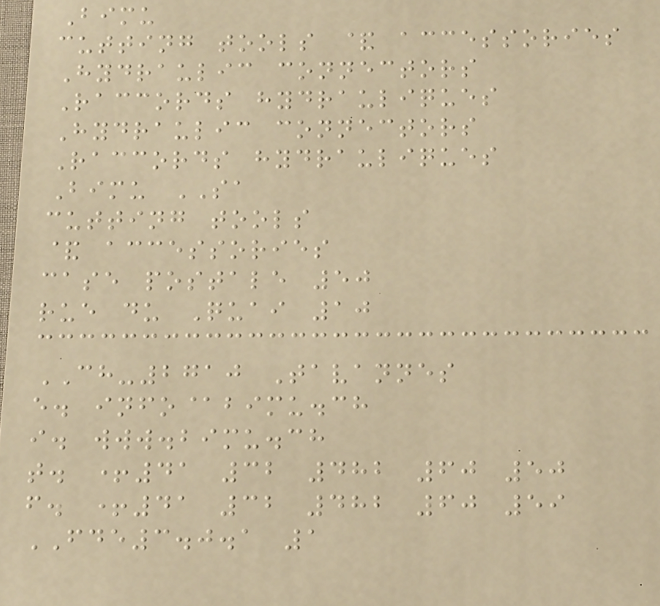Bimu
cutting tools & accessories
Hydraulic connectors
Raccords hydrauliques
Hydraulic connectors
Raccords hydrauliques
Bimu SA
cutting tools
& accessories
case postale 50
rue du Quai 10
CH-2710 Tavannes
e. info@bimu.ch
i. www.bimu.ch
t. +41 32 482 60 50
f. +41 32 482 60 59
FDE3.0.1 1
